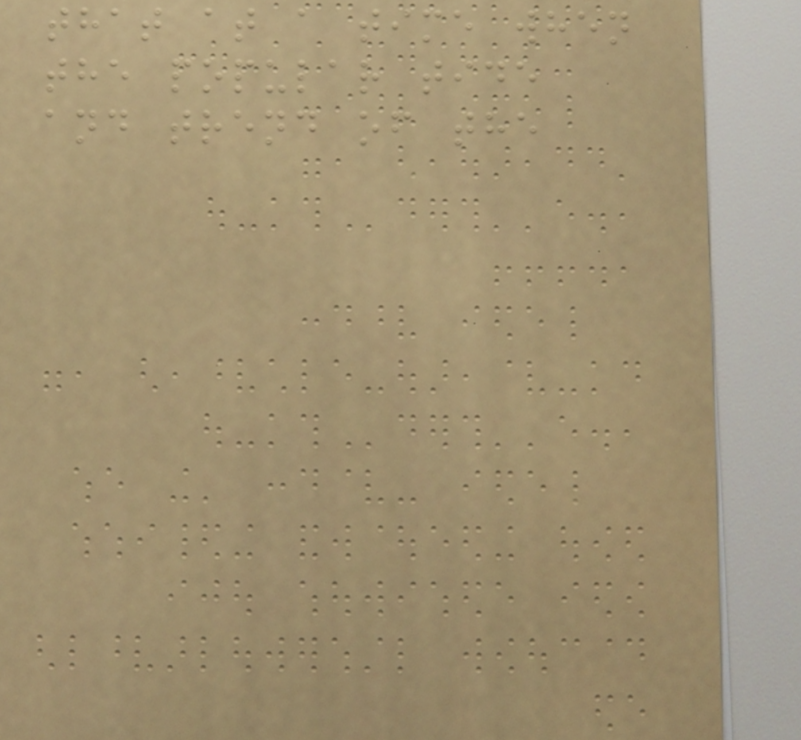that at a time when
the popular tide
and trend of the
